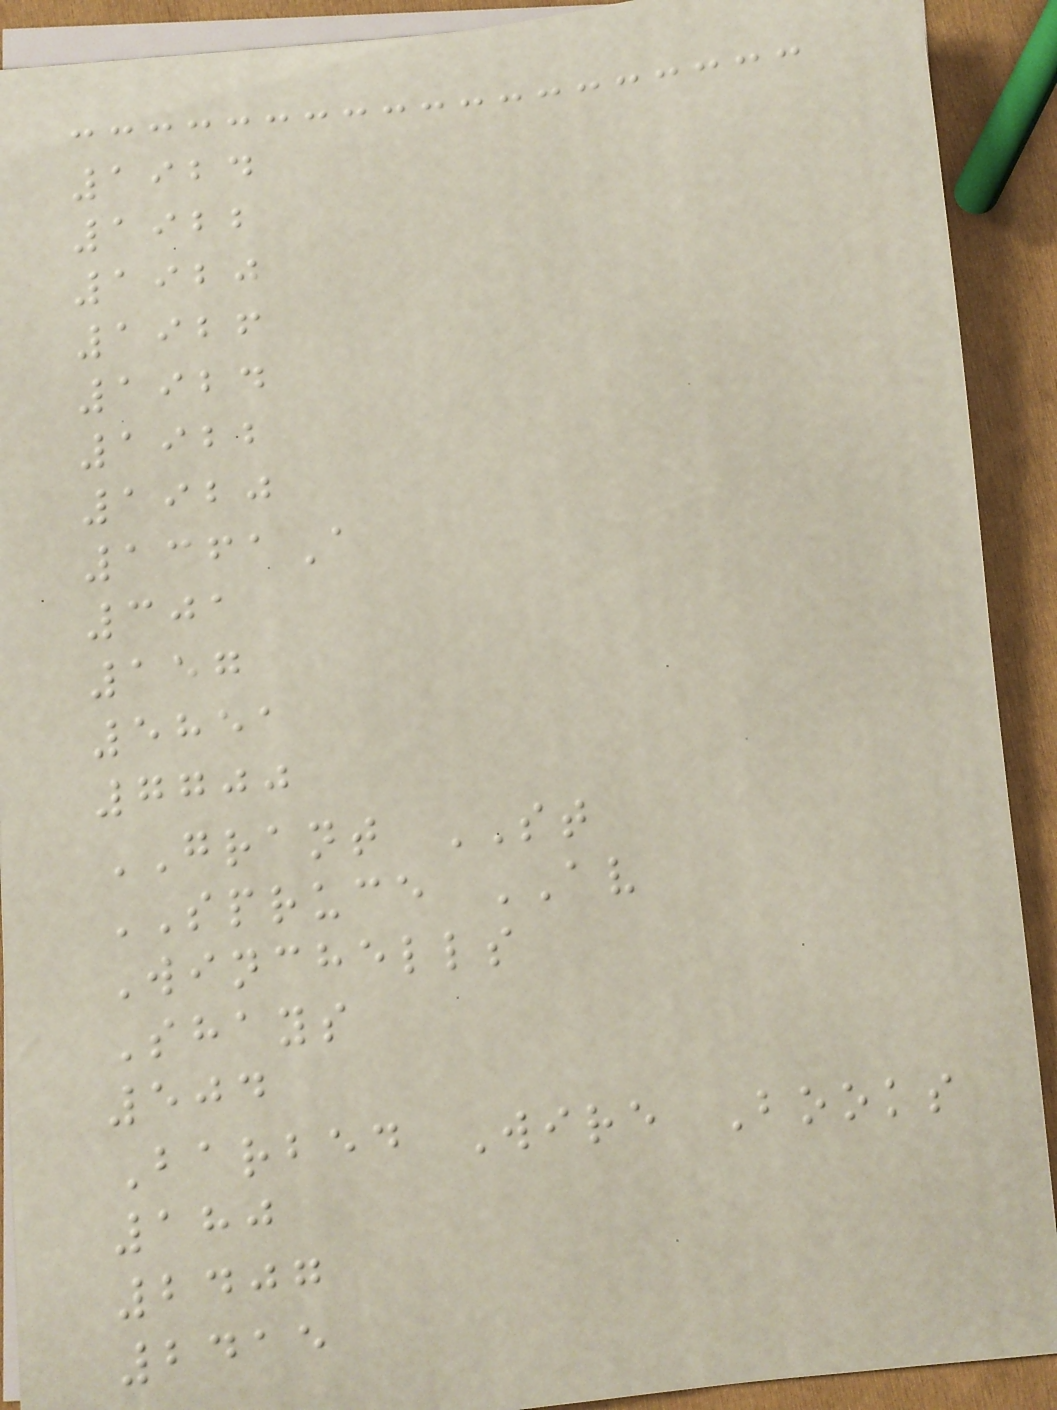1924
1922
1920
1926
1924
1922
1920
1361A
301
157
5851
7700
GRANT ST
SPRUCE AV
Winchells
Shays
504
Barbed Wire Books
180
2407
2415
